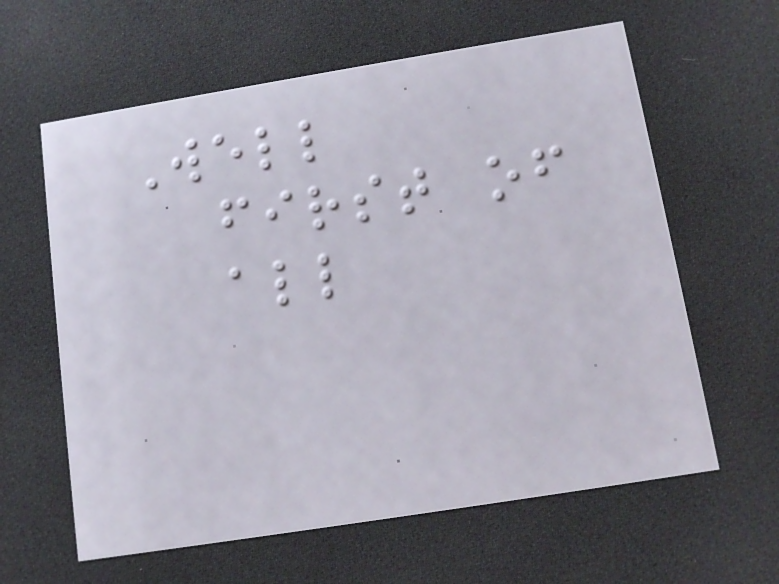Well
first of
all
